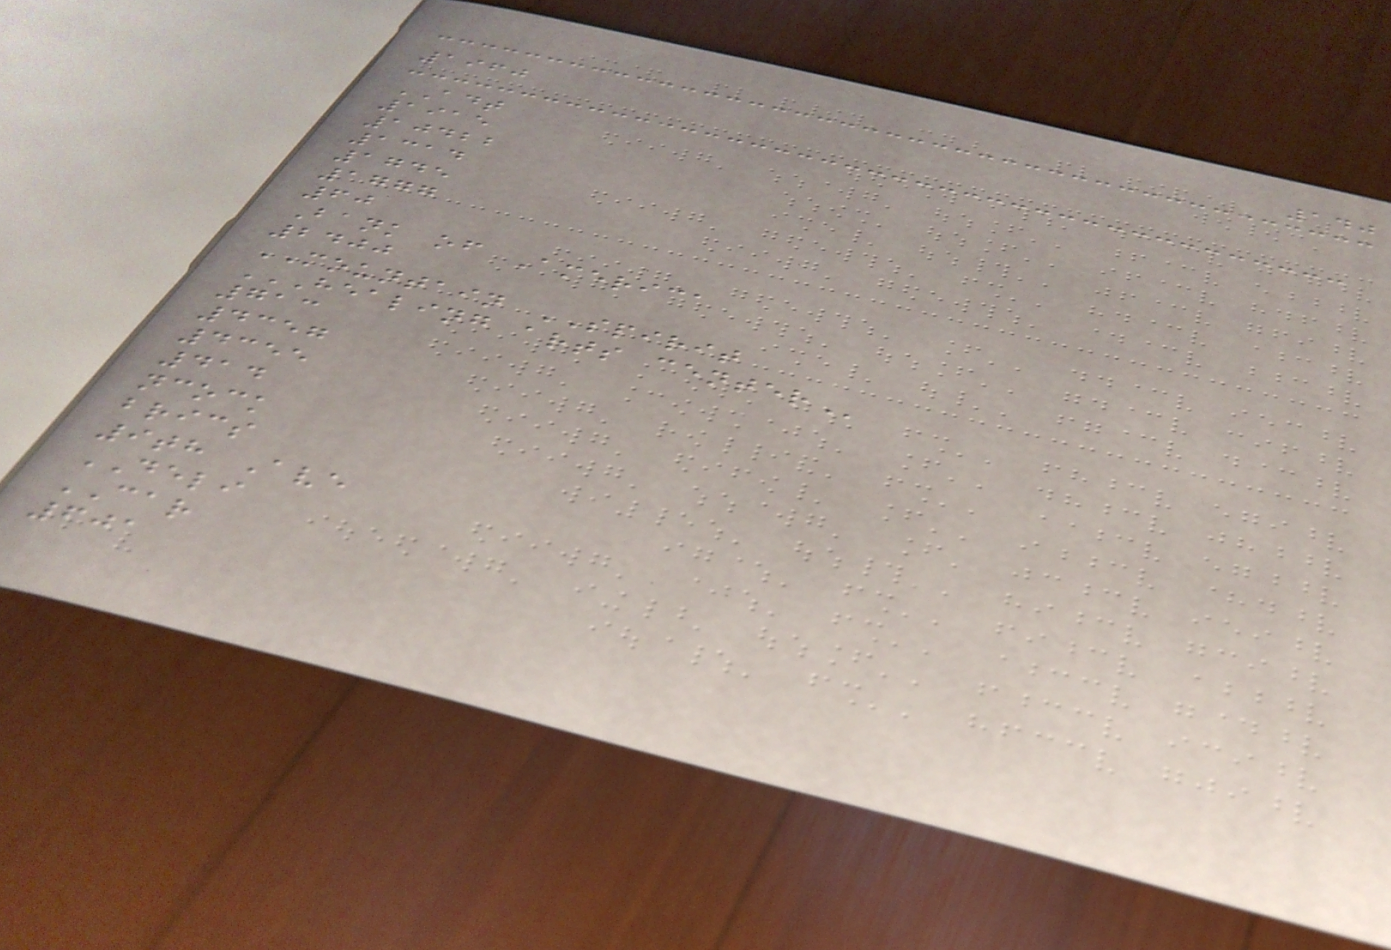140
1960
ADT
1915
10422
1314
1745
1777
60
Bank of America
2400
MOUNTAIN SPIRIT
HEALING ARTS CENTER
713
4357
4355
414
ncock
brics
9th Ave
DELI
CAR
601
